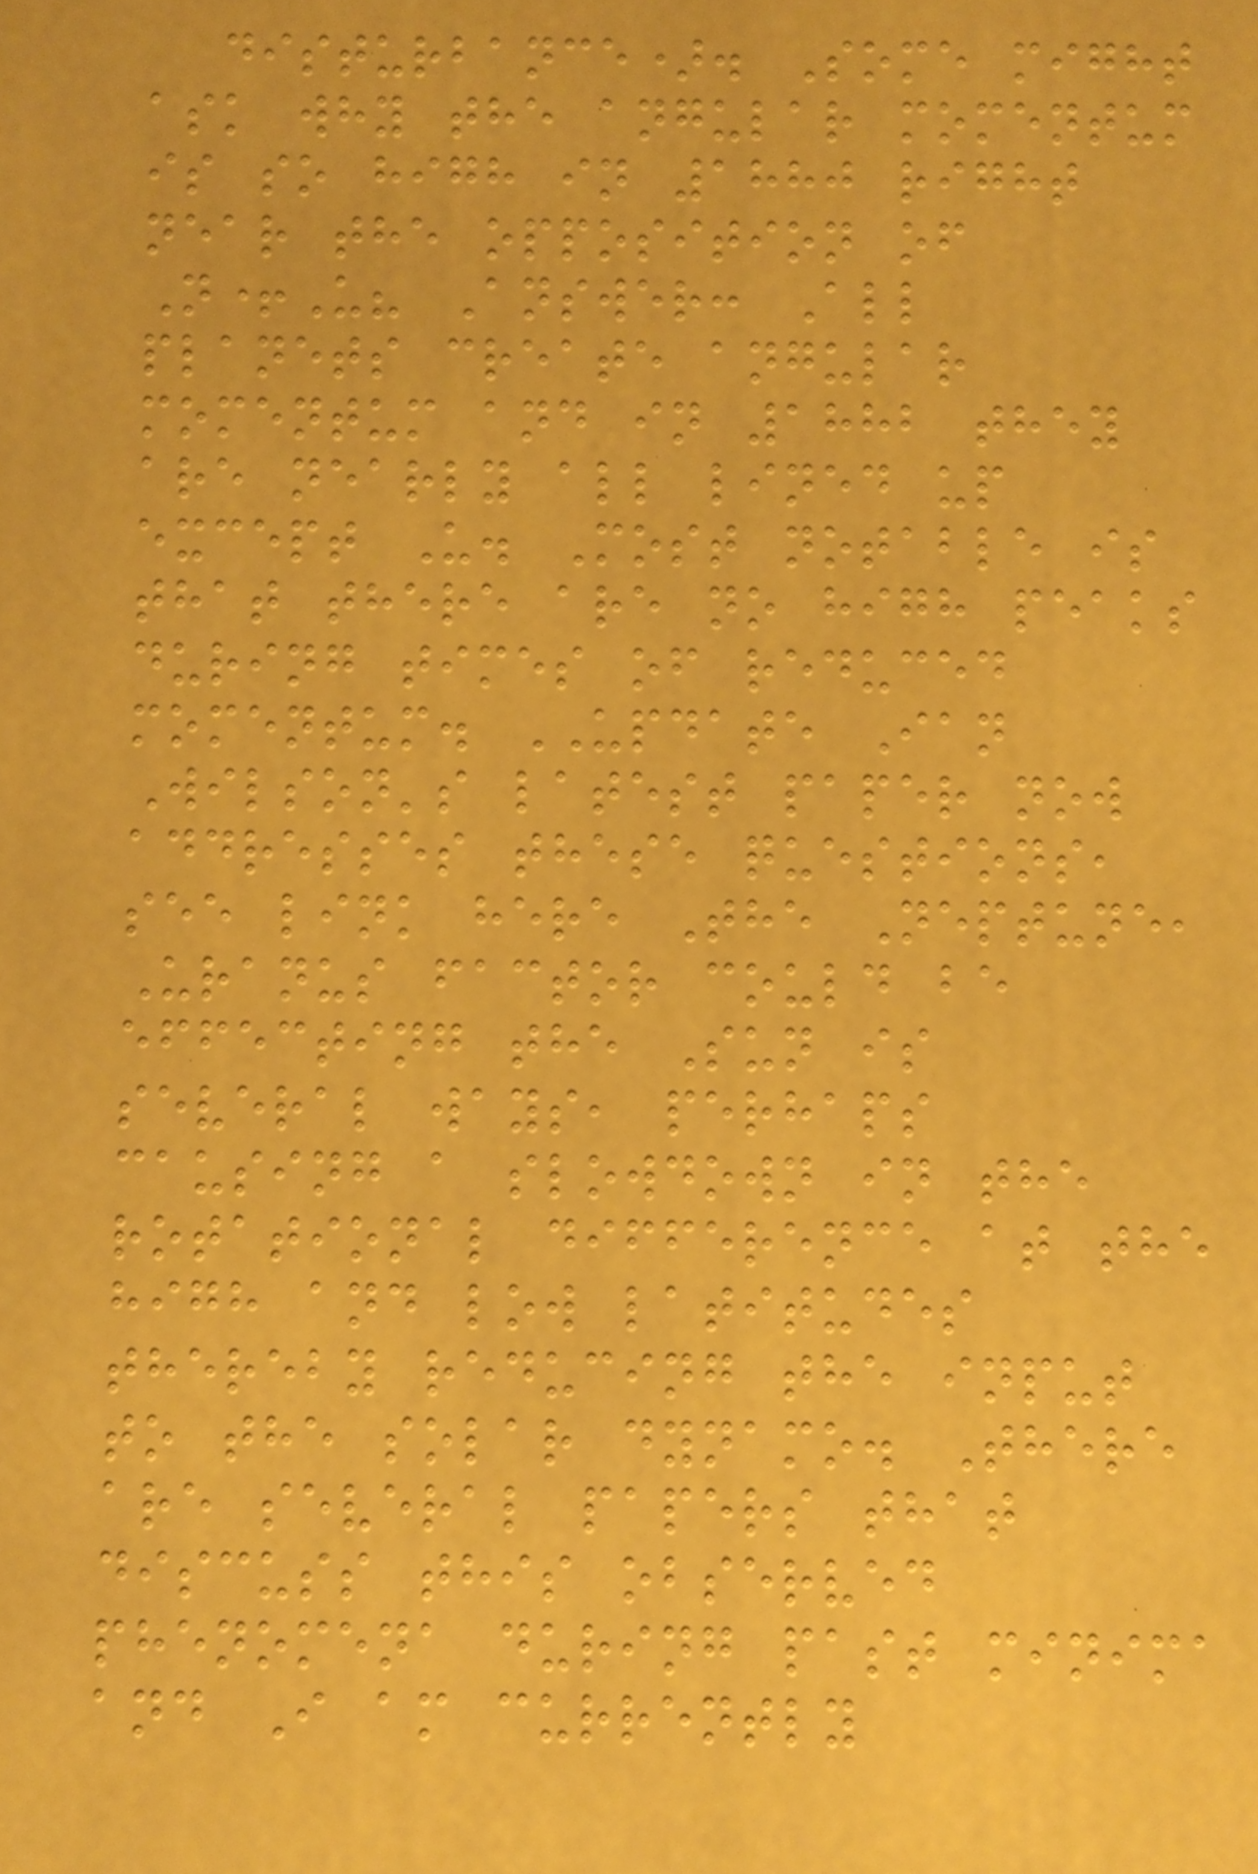disturbance). Some might
ask why the angular momentum
is so high in 1880 right
near the opposition of
N+U? Answer: All
planets create angular
momentum and in 1882 they
are nearly all lined up
except U. Most notable is
that there are no high peaks
during times of reduced
momentum. UPDATE Ian
Wilson's latest paper now
addresses these questions,
see link here The Neptune,
Uranus factor could be
effecting the Sun is
several ways, perhaps
causing a slowdown in the
rotational difference at the
high and low latitudes
thereby reducing the input
to the solar dynamo. There
are several papers that
discuss this observed
phenomena during past minima
and I am currently
